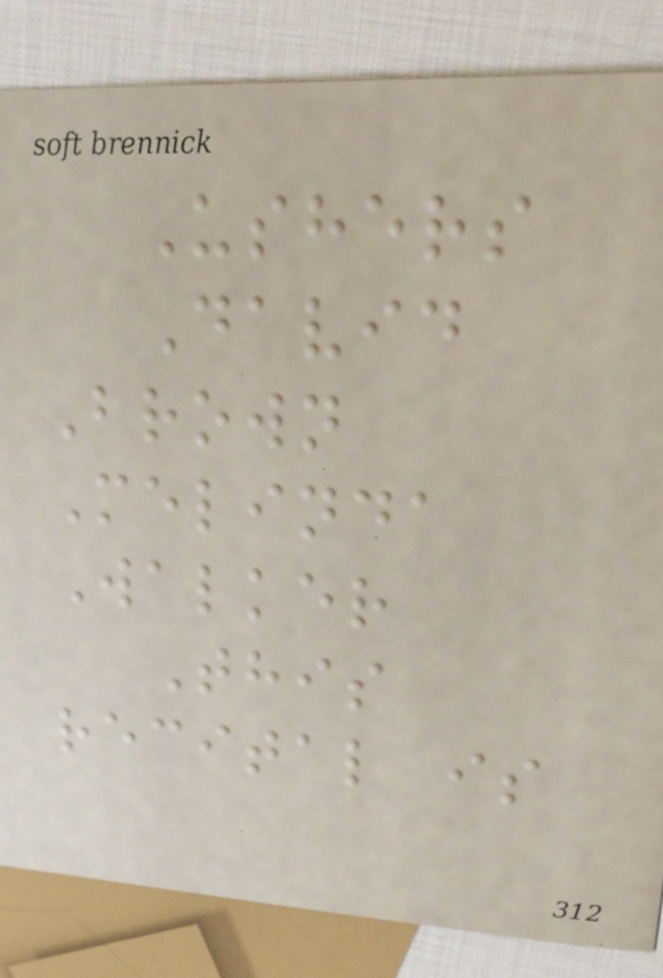Ushers
David
Brown
Melinda
Walker
This
recital is
